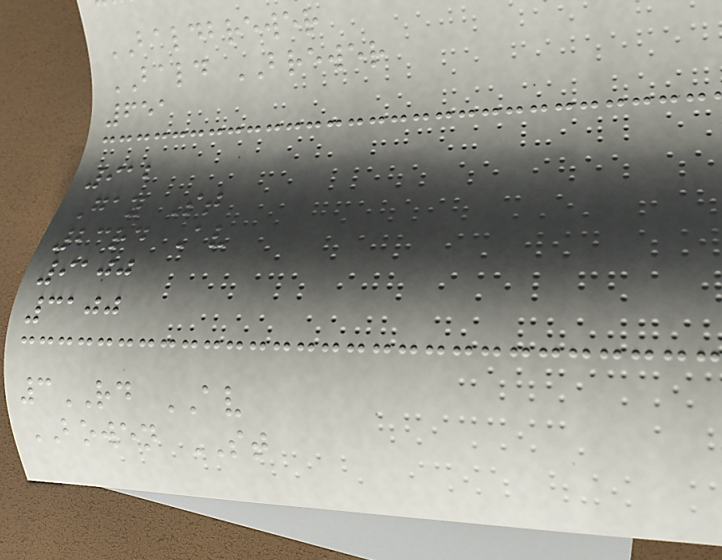BALDBREWER
BALD BREWER
651
912
Gay St
23rd Av
9100
3100
3RD AV
BOWEN ST
